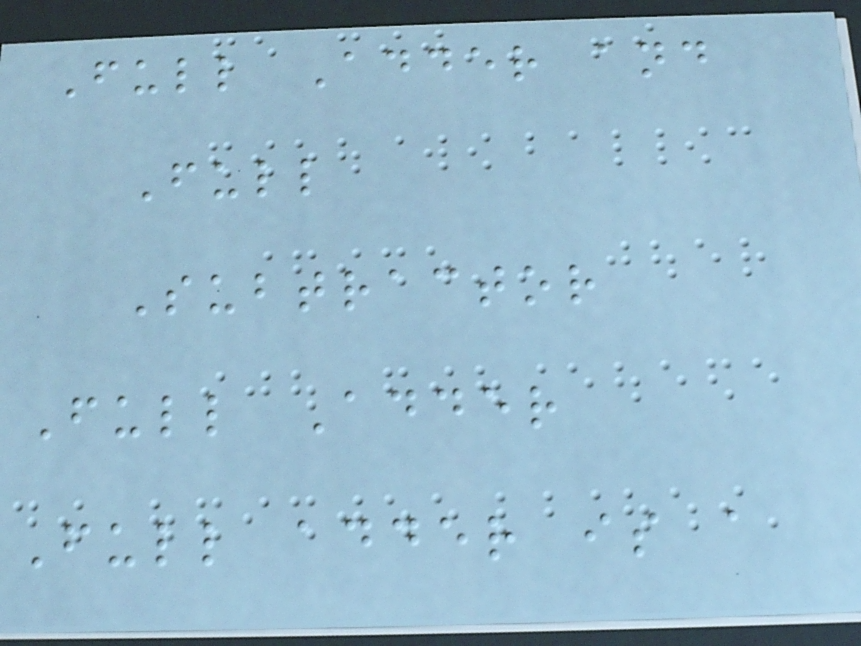Full Adder and
Full
Subtractor
Full Adder
Full adder is a
